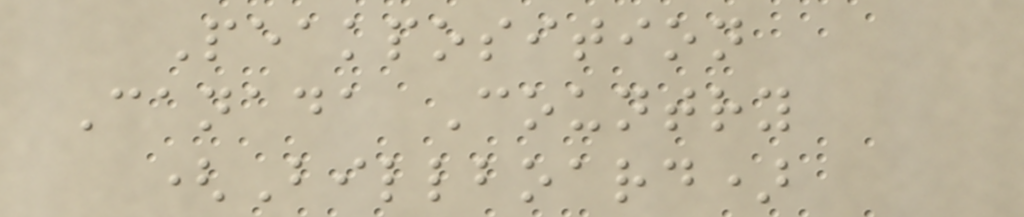Peakposition
Canada Country
(Billboard)
